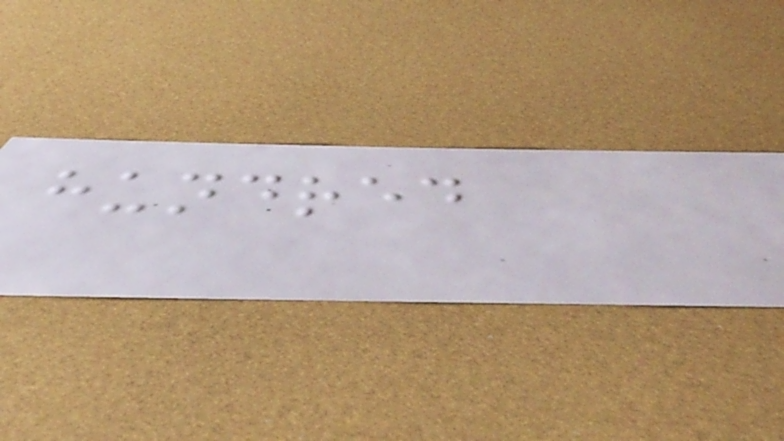hundred
